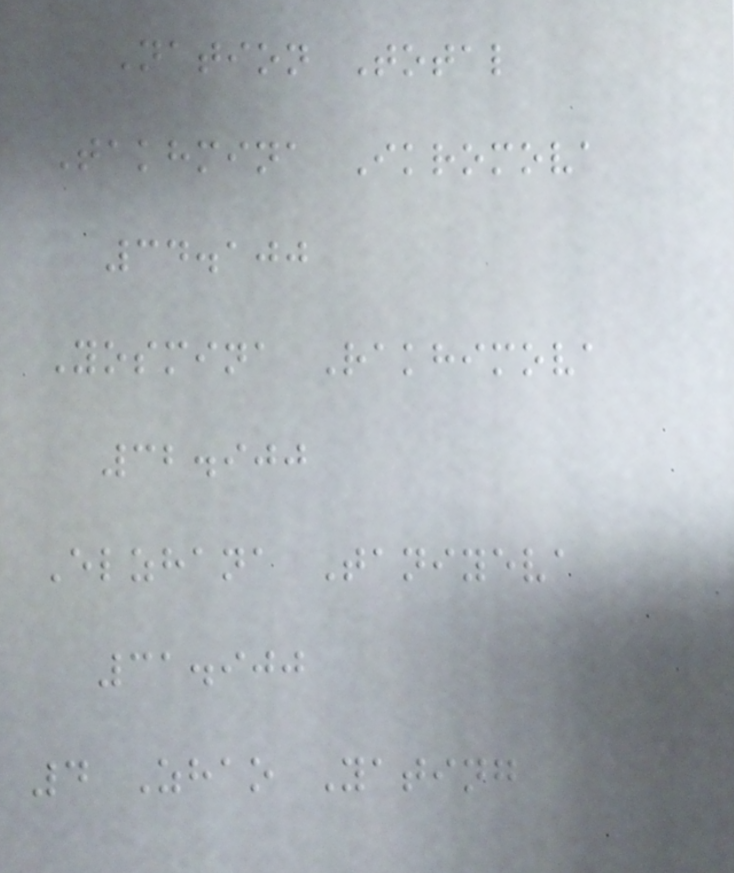Nation Total
Takhmina Ikromova
34.100
Yosmina Rakhimova
32.900
Elzhana Taniyeva
31.900
4 Zhao Yating
